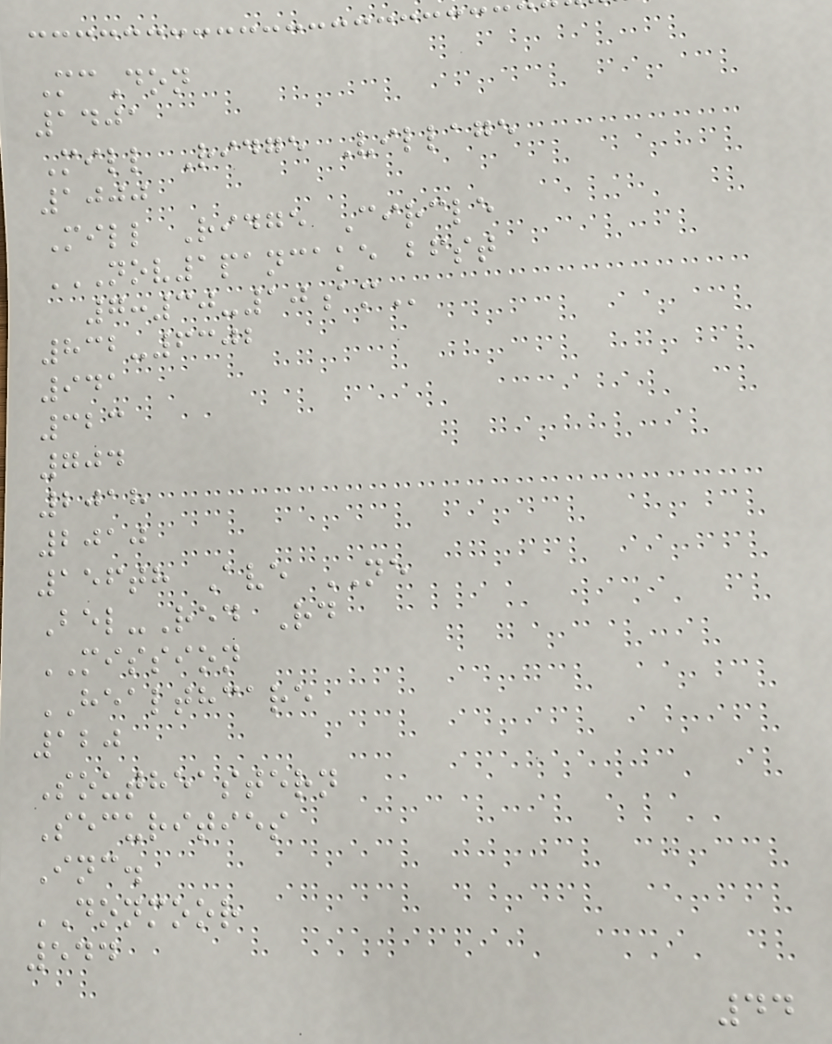McDon
1401
Mill Ridge Village
1000
Mill Ridge Circle
NOV1PANCAKE BFST
7:30-10AM
832-6302
941
323
704
2018
2010
156th Ave NE
Bel-Red Rd
MISSION
HEALTHCARE
120
Southeastern
Securities
Inc.
DONMOOR
544
44
